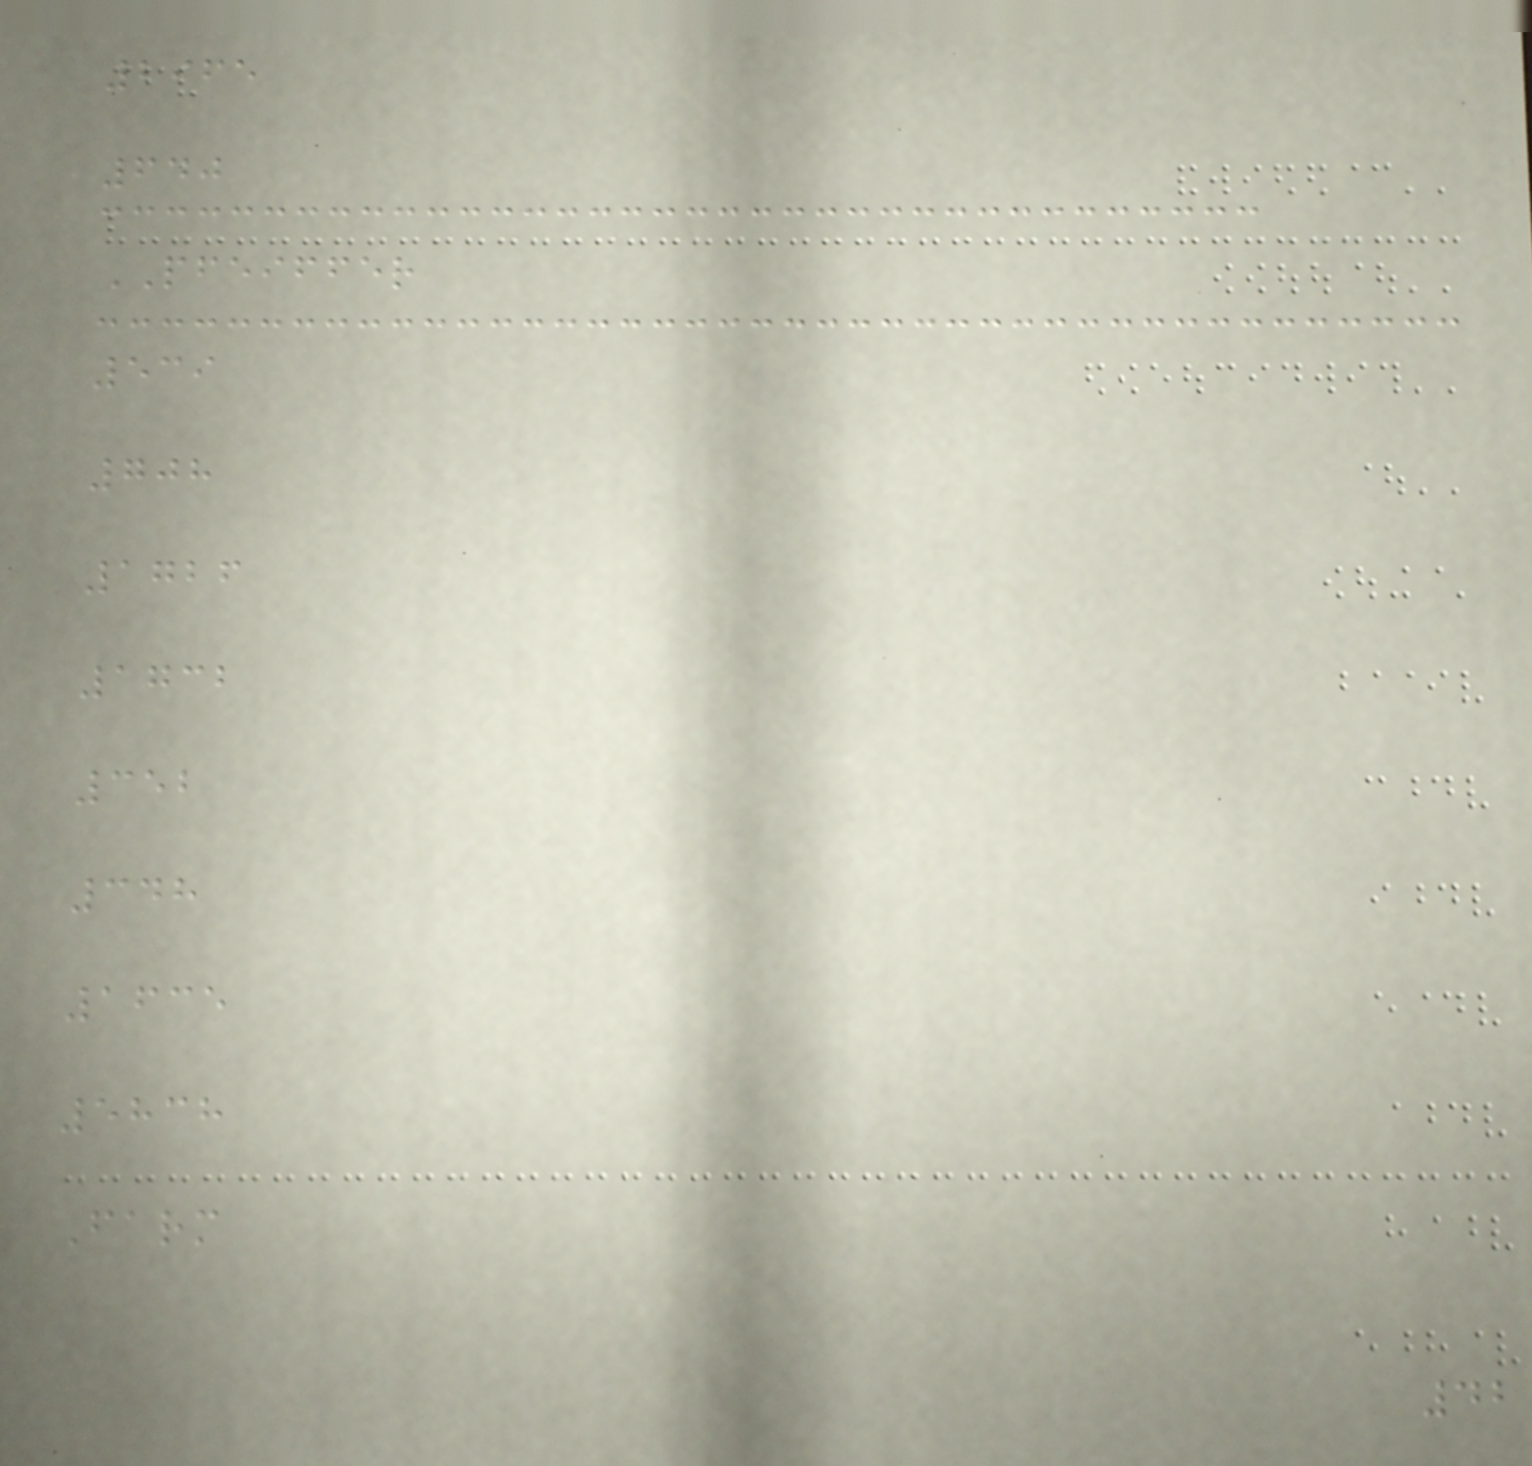2965
640
PFEIFFER
539
708
1726
1732
352
348
1635
5838
Farm
42
